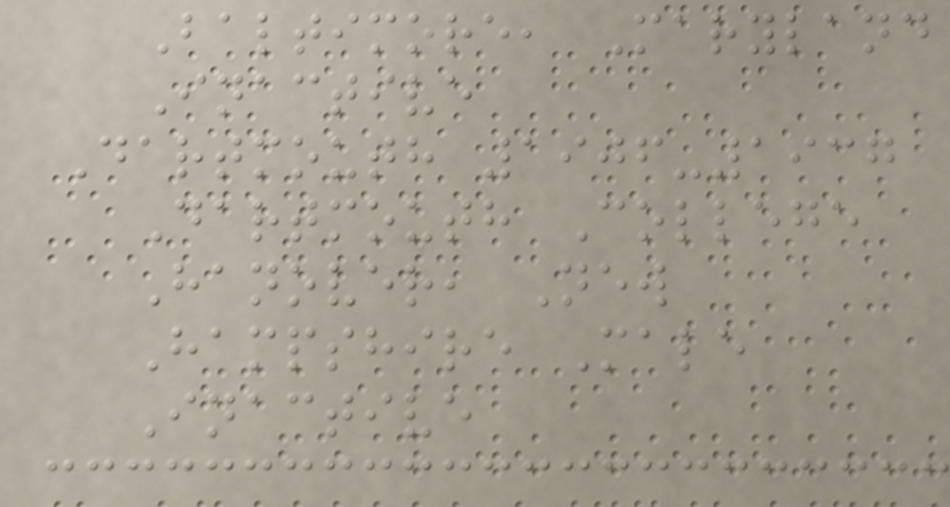Baltimore, Maryland
Inactive
Dartmouth 1906-1937
Dartmouth College
Hanover, New
Hampshire Male
Inactive
